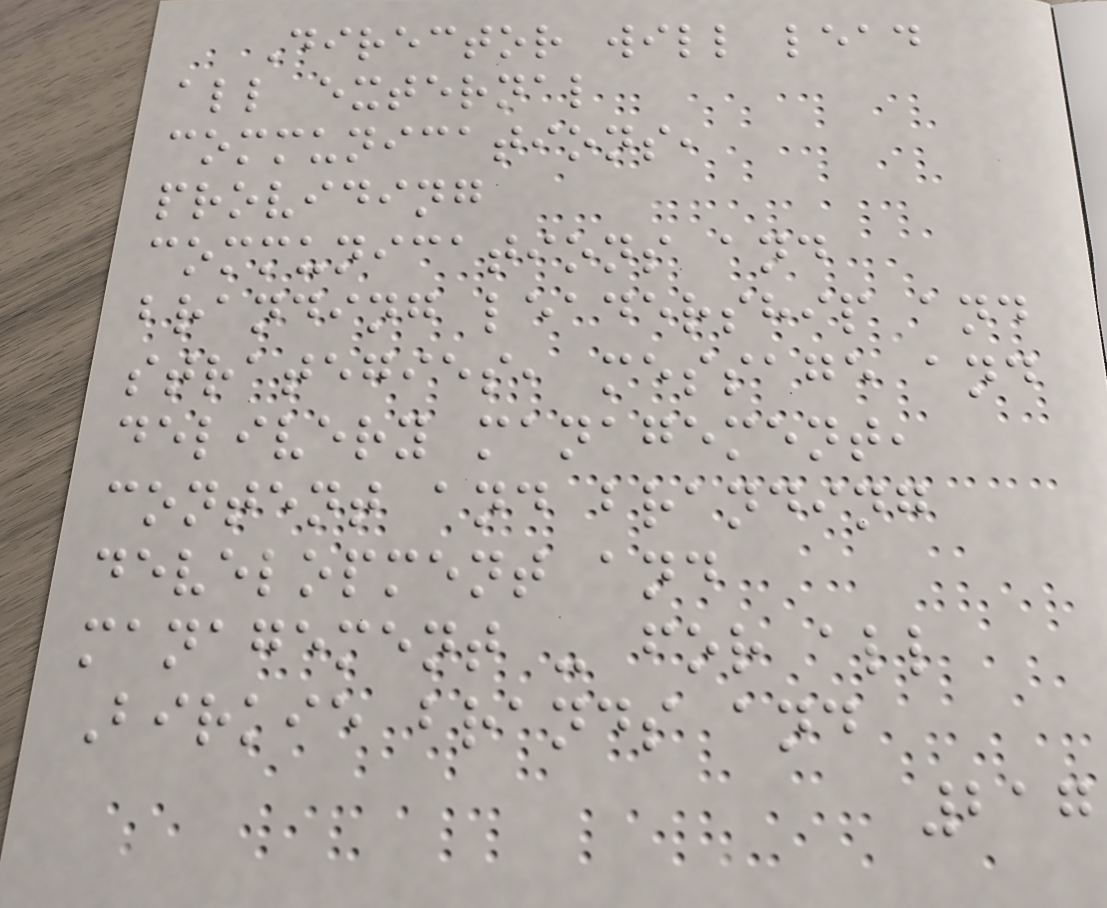Director will lead
all external
communications,
providing
communications and
branding leadership and
strategies, message and
delivery management,
content and branding
development and
management - for all
Birkie brands and
217
